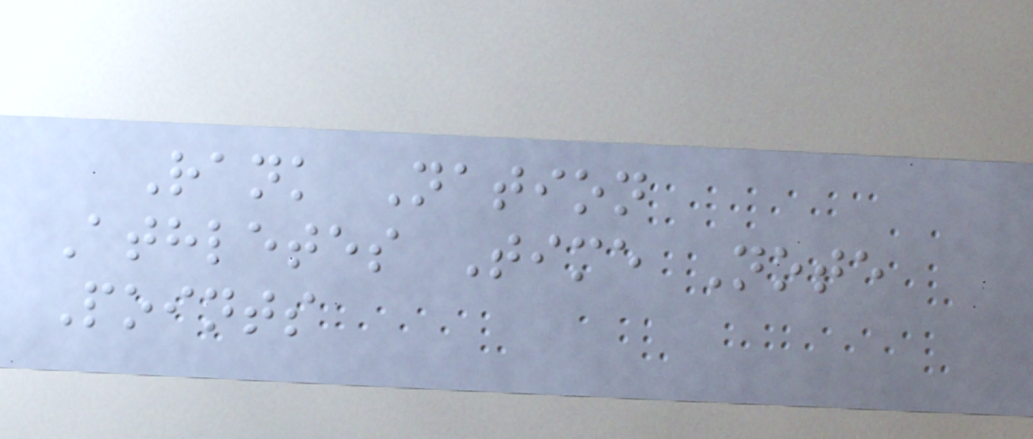Rank Nation
Athletes Time Note
Points
